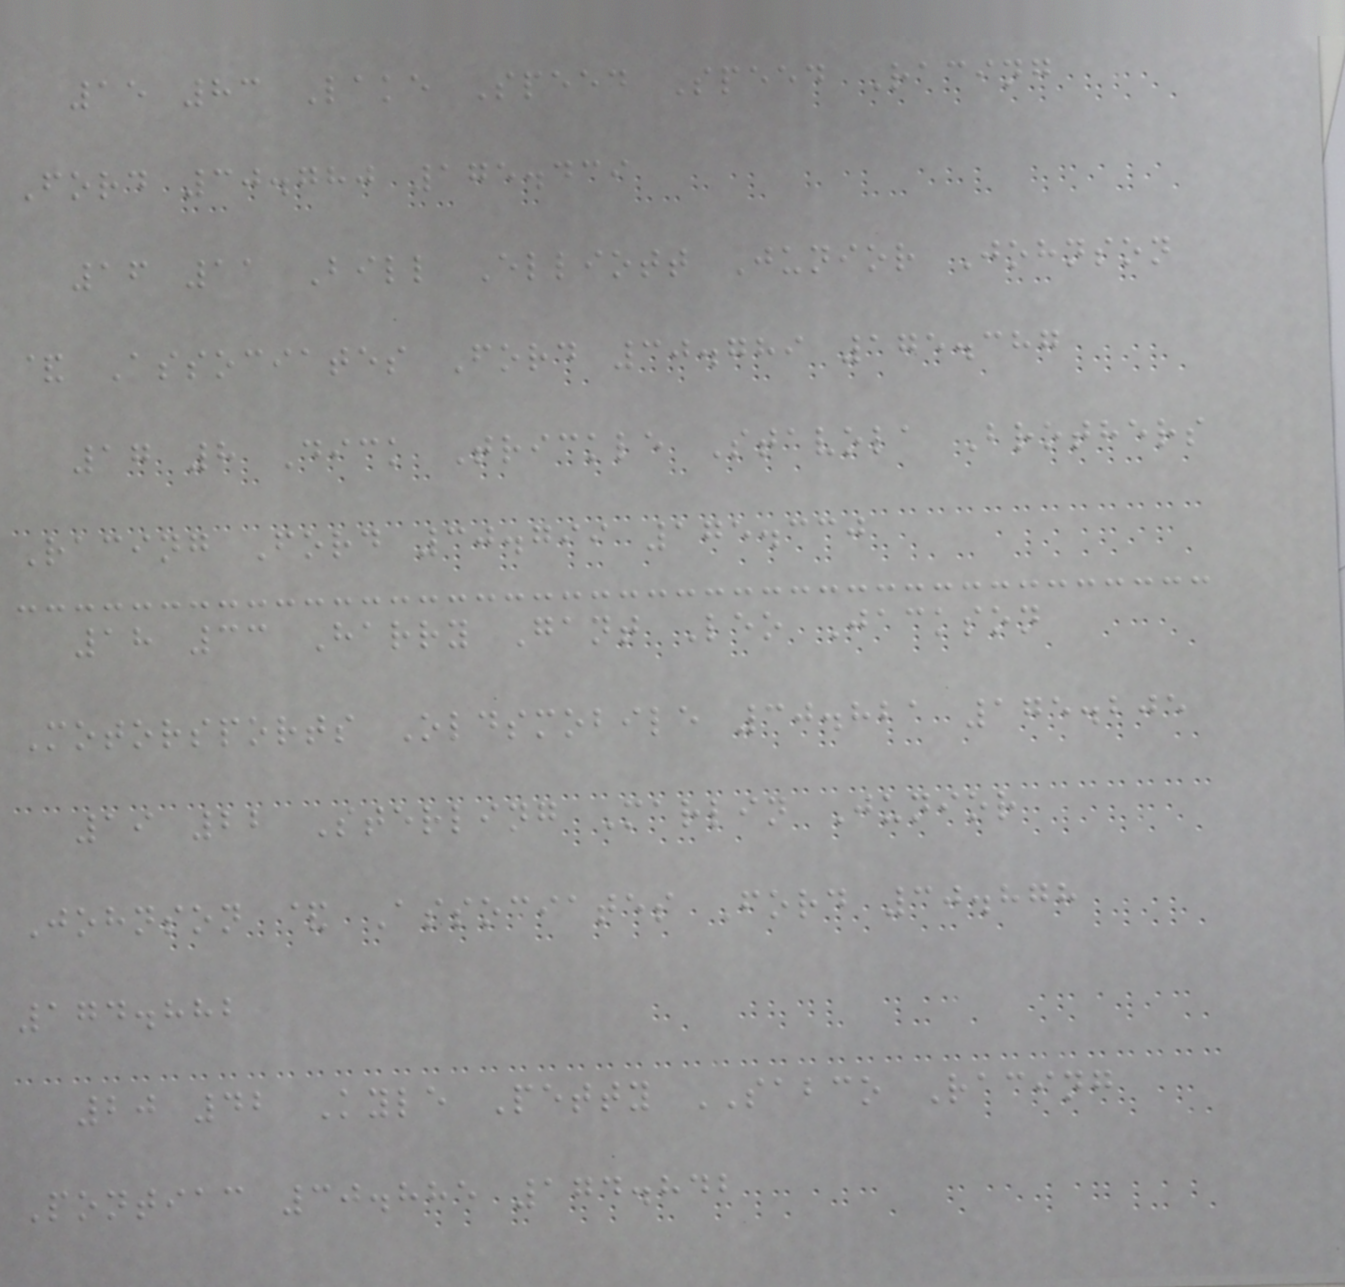15 83 Lake Speed Speed Racing
Ford 30.780 175.439
16 11 Bill Elliott Junior Johnson
& Associates Ford 30.789 175.387
17 8 Dick Trickle Stavola Brothers
Racing Ford 30.799 175.330
18 33 Harry Gant Leo Jackson
Motorsports Oldsmobile 30.821 175.205
19 22 Sterling Marlin Junior
Johnson & Associates Ford 30.878
174.882
20 42 Kyle Petty SABCO Racing
Pontiac 30.885 174.842
